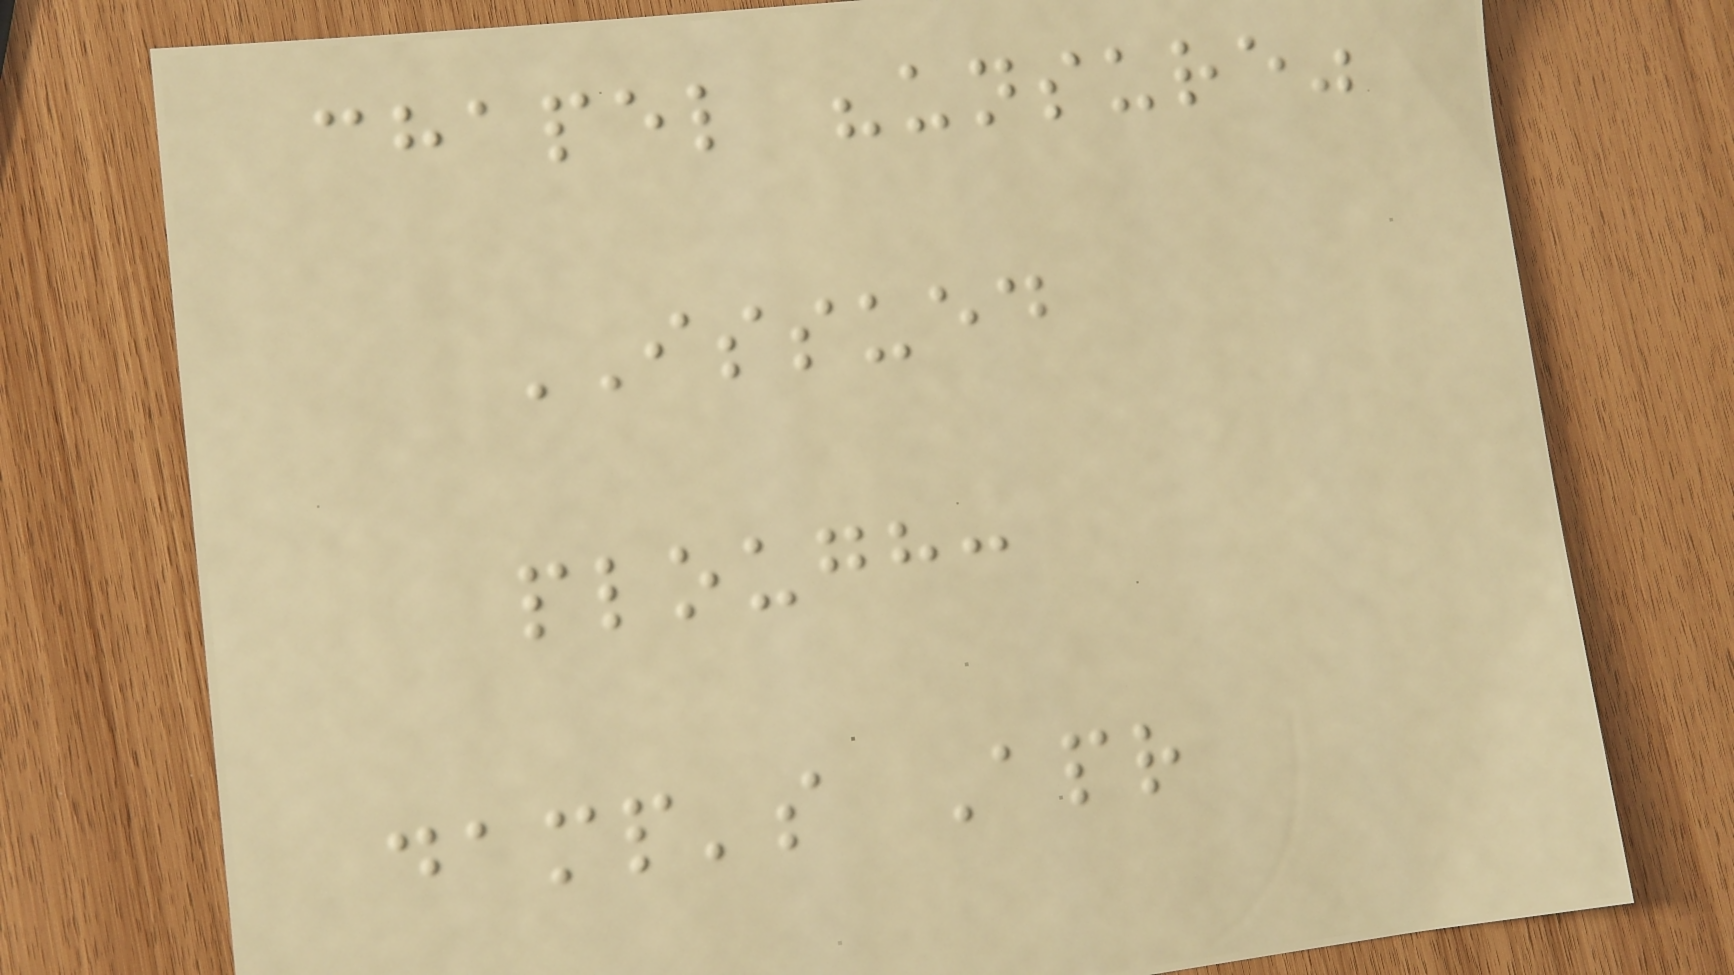chapel "unsure"
ISSUED
plough:
damp's Apr
